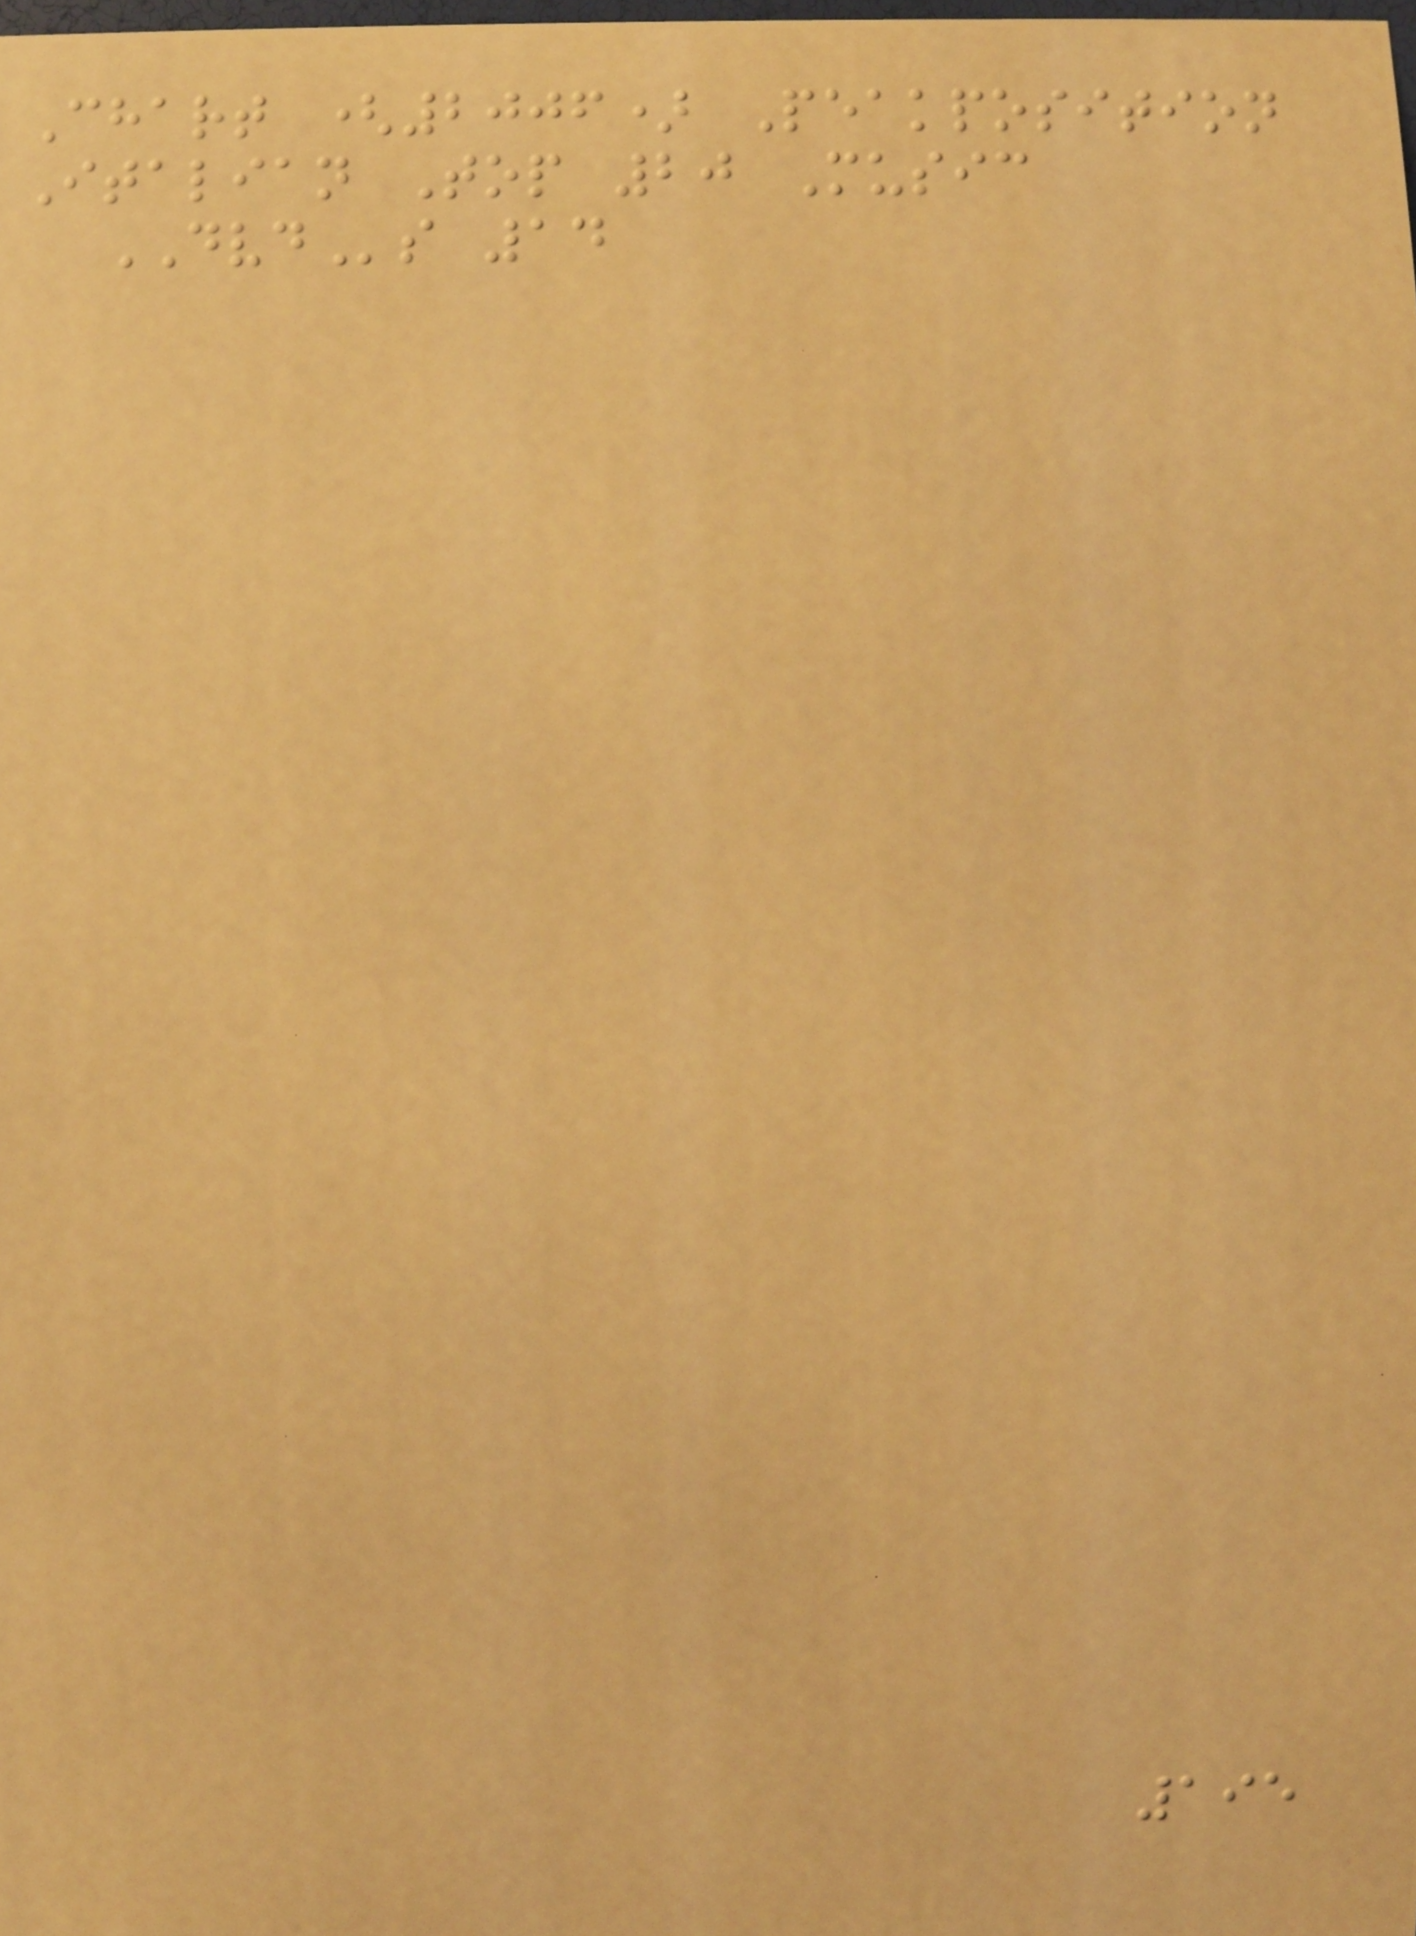Chart (2006) Peakposition
Italian Top 20 Music
DVDs 14
195
